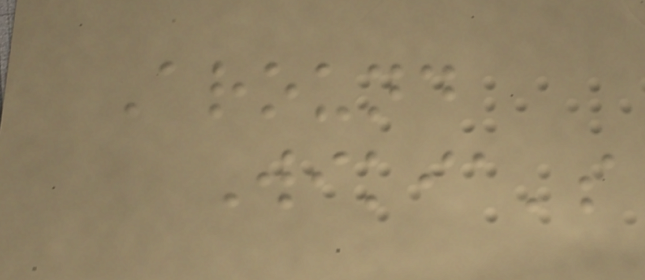Around
Wikia's
